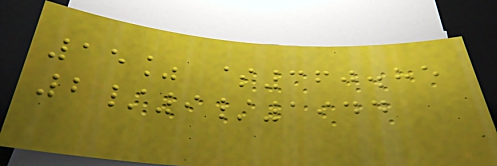15% $360.85
2/9/1944
